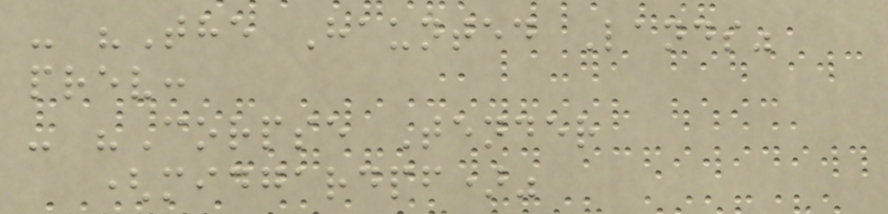- "The Haunted Lands"
prev:
- "Corpse Tender
(midgardpf)"
